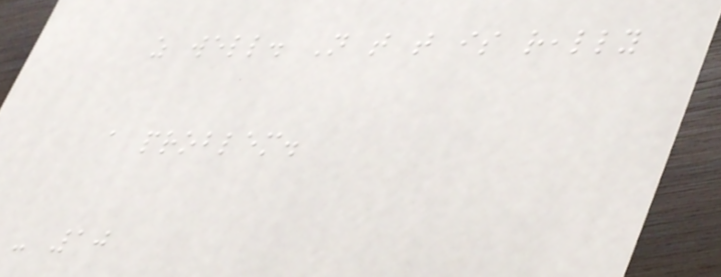as well. Not that that is really
a problem.
- 10
